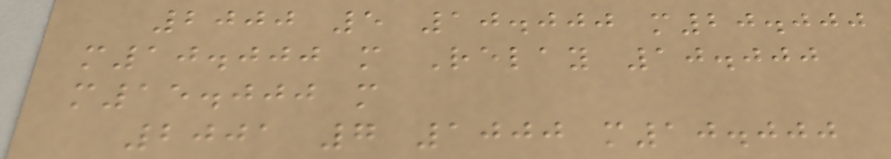2000 5 10.000 m20.000
m10.000 m Relay 10.000
m15.000 m
2001 7 1000 m10.000
